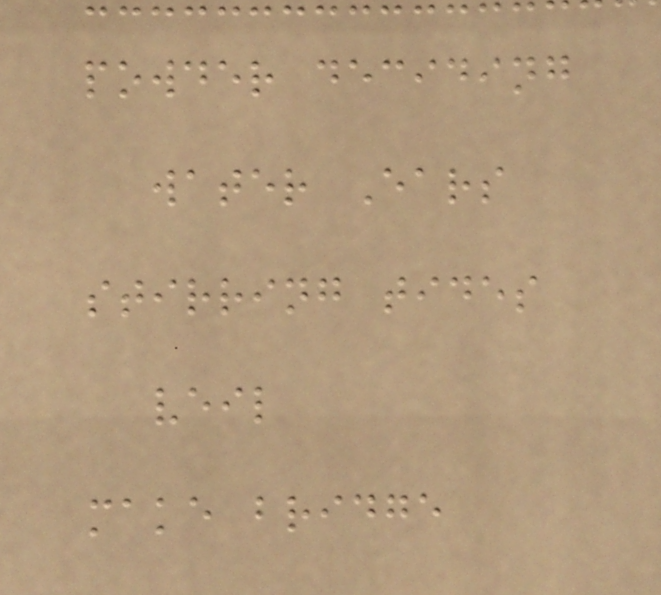powder deciding
water Ears
stirring tides
veil
make bridge
